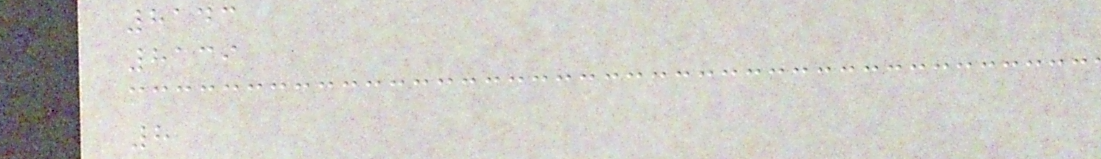8143
8139
8
